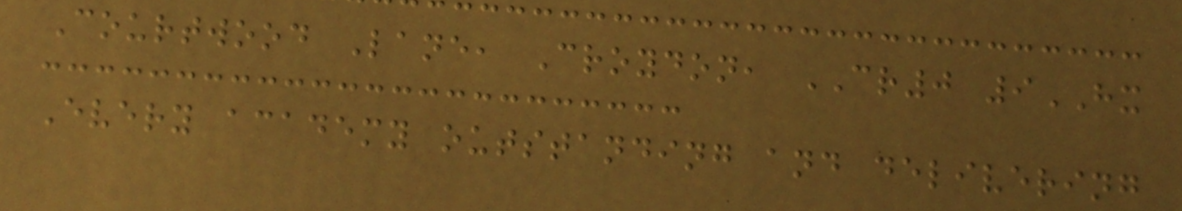Courtwood Lane, Croydon, CR0 9HX
Every academy outstanding and delivering
